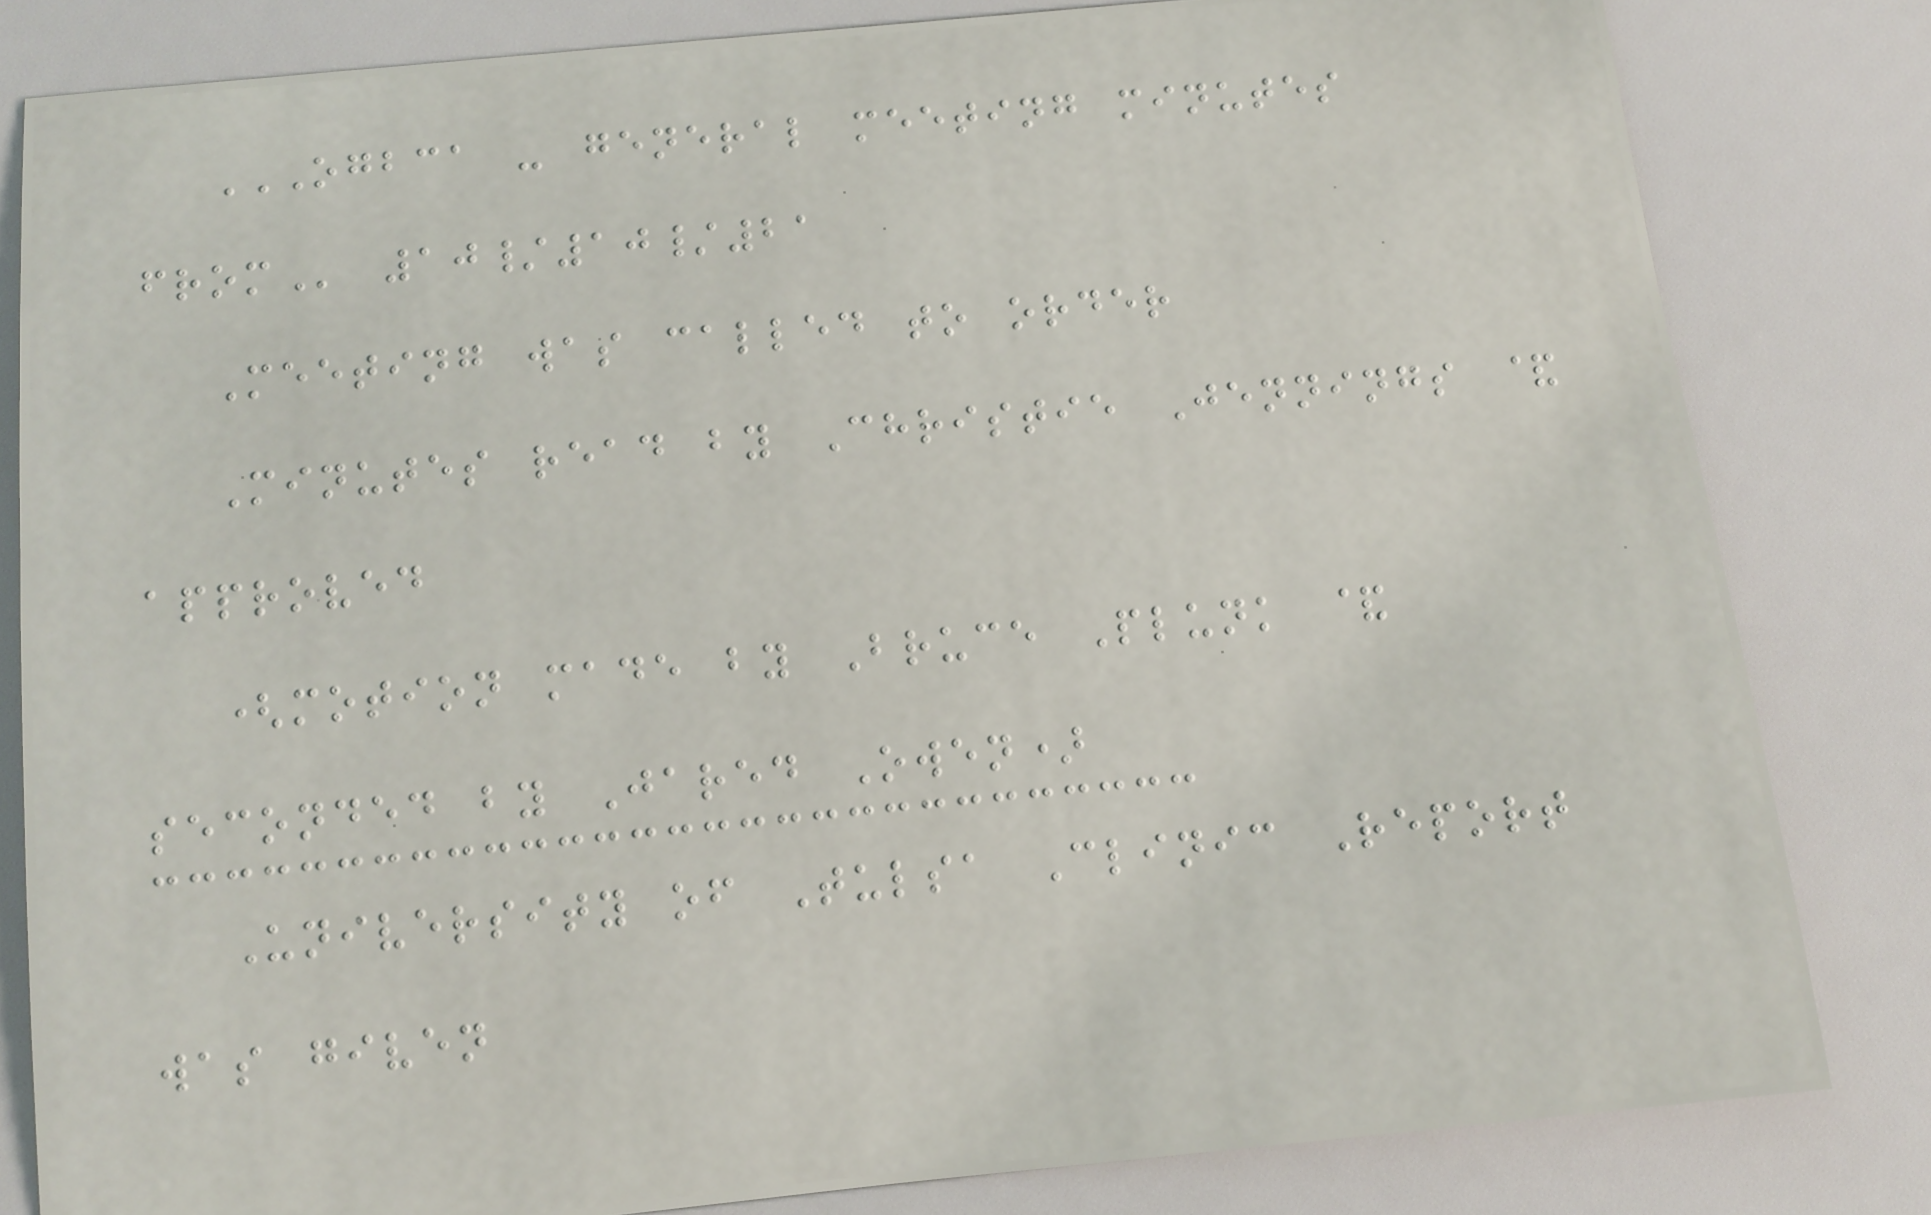OGBCA - GENERAL MEETING MINUTES
FROM 10/10/21
Meeting was called to order
Minutes read by Christie Jennings &
approved
(motion made by Bruce Plunk &
seconded by Jared Owen)
University of Tulsa Clinic Report
was given
